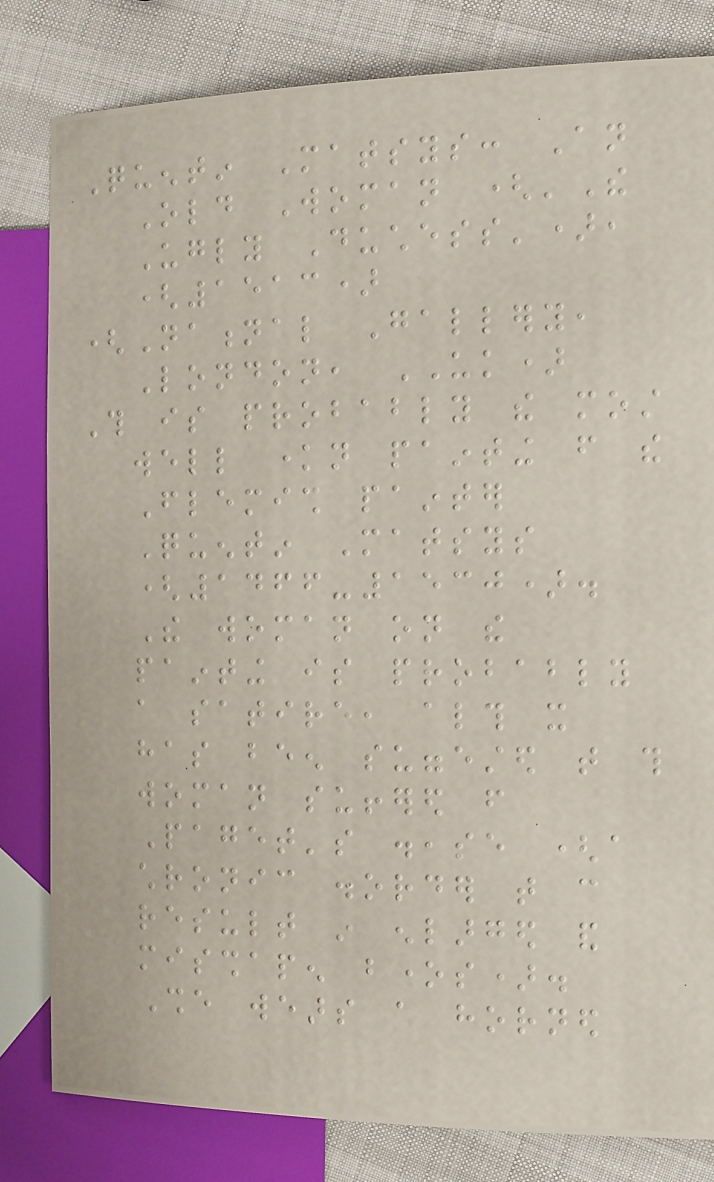Quentin Matsys: An
Old Woman ('The
Ugly Duchess'),
(1513)
(National Gallery,
London, UK)
This is probably the most
well known painting from the
Flemish painter
Quentin Matsys
(1466-1530).
The woman on the
painting is probably
a satire, although it
has been suggested that this
woman suffered from
Paget's disease (a
chronic disorder that can
result in enlarged and
misshapen bones).
She wears a horned
